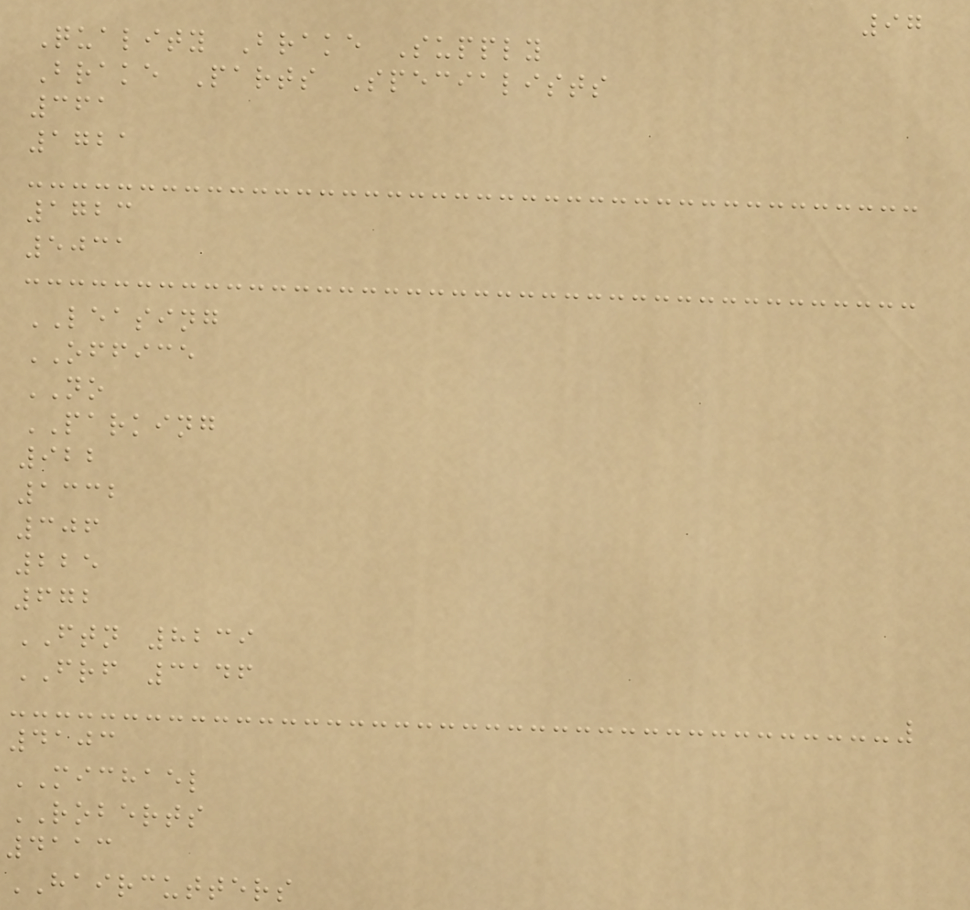97
Quality Brake Supply
Brake Parts Specialists
361
1721
1723
5031
LEASING
OFFICE
NO
PARKING
922
1332
306
225
672
FTN 8239
FRF 3146
4103
MICHAEL
ROBERTS
4113
HAIRCUTTERS
